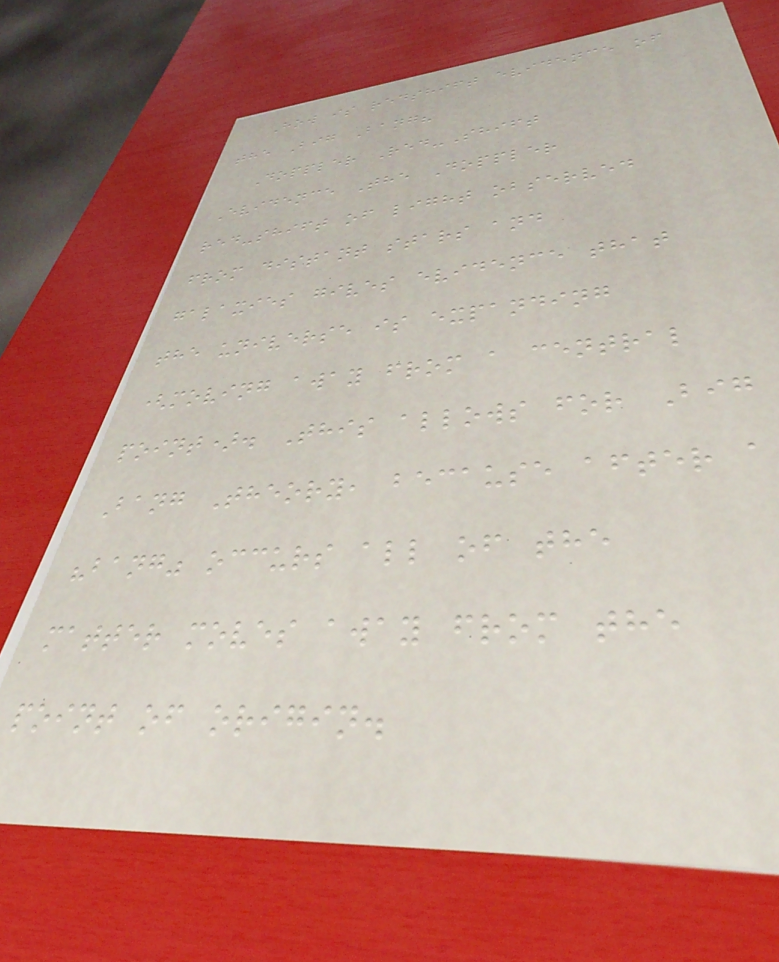How is redshift evidence of
the Big Bang?
Doppler Red-Shift
Evidence The Doppler
red-shift of light observed
from distant stars and
galaxies gives evidence that
the universe is expanding
(moving away from a central
point). This allows for Big
Bang Theory, because after a
"bang" occurs all of the
matter moves away from the
point of origin.
